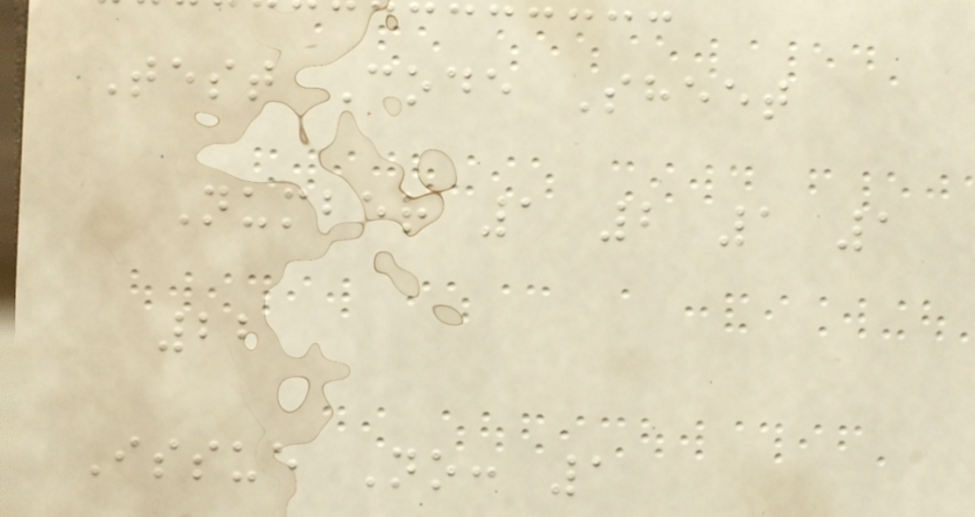Test Code Sheet
Number 1 2 1 1
22
Issue No: 1
